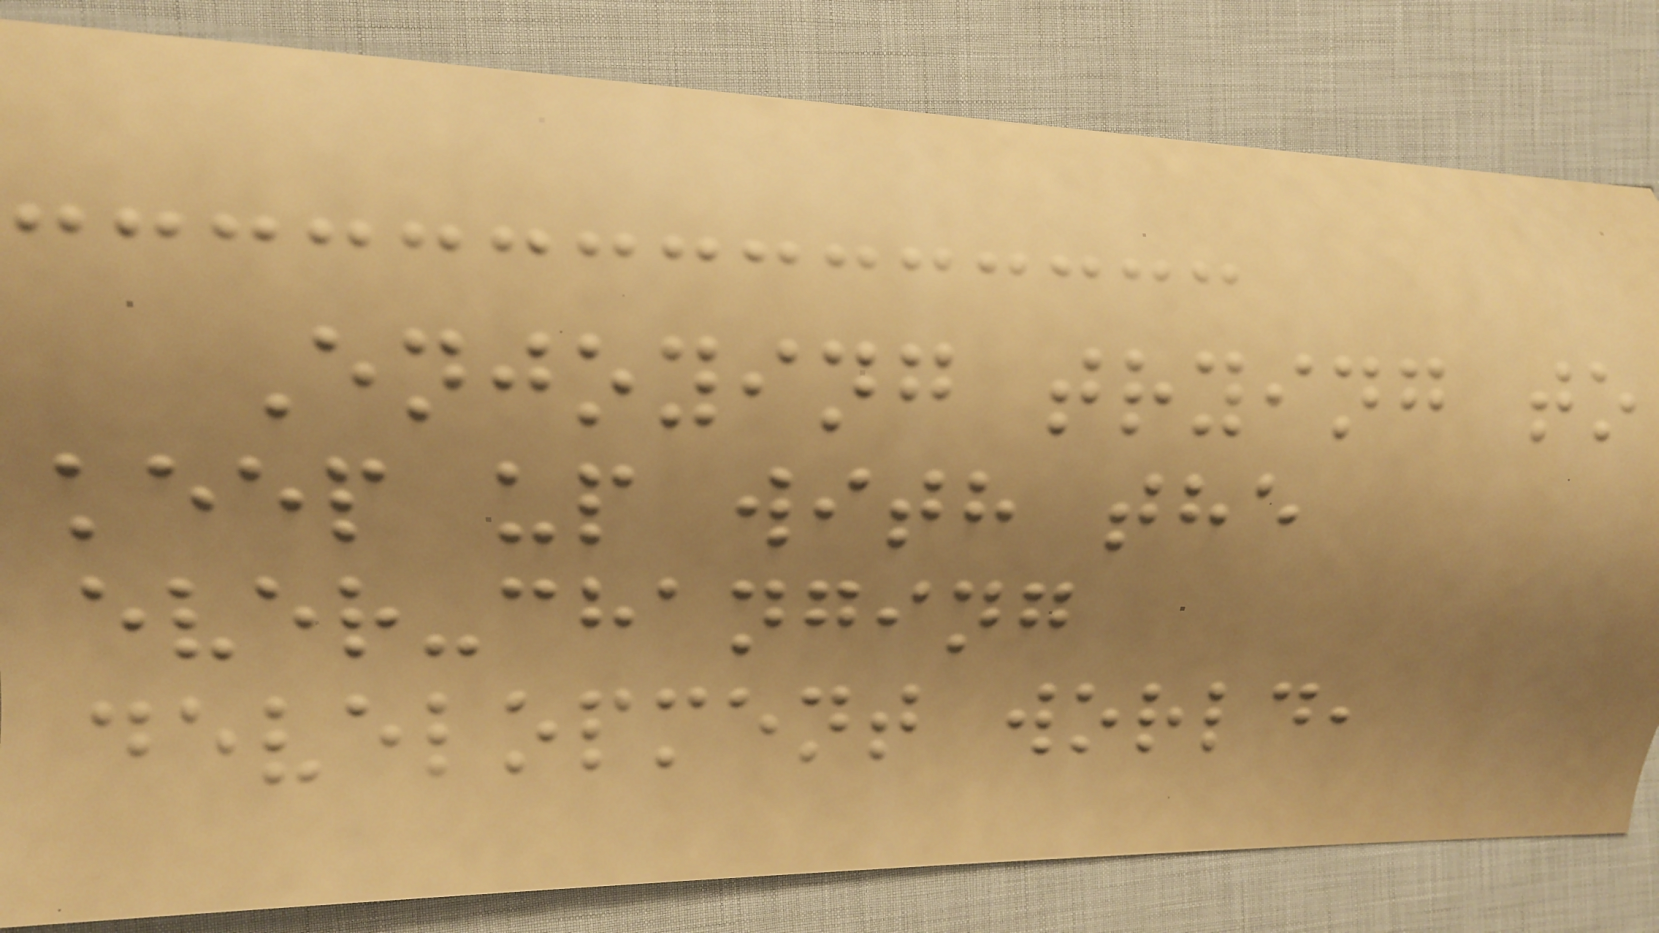Enjoying trying to
keep up with the
ever-changing
development world,
